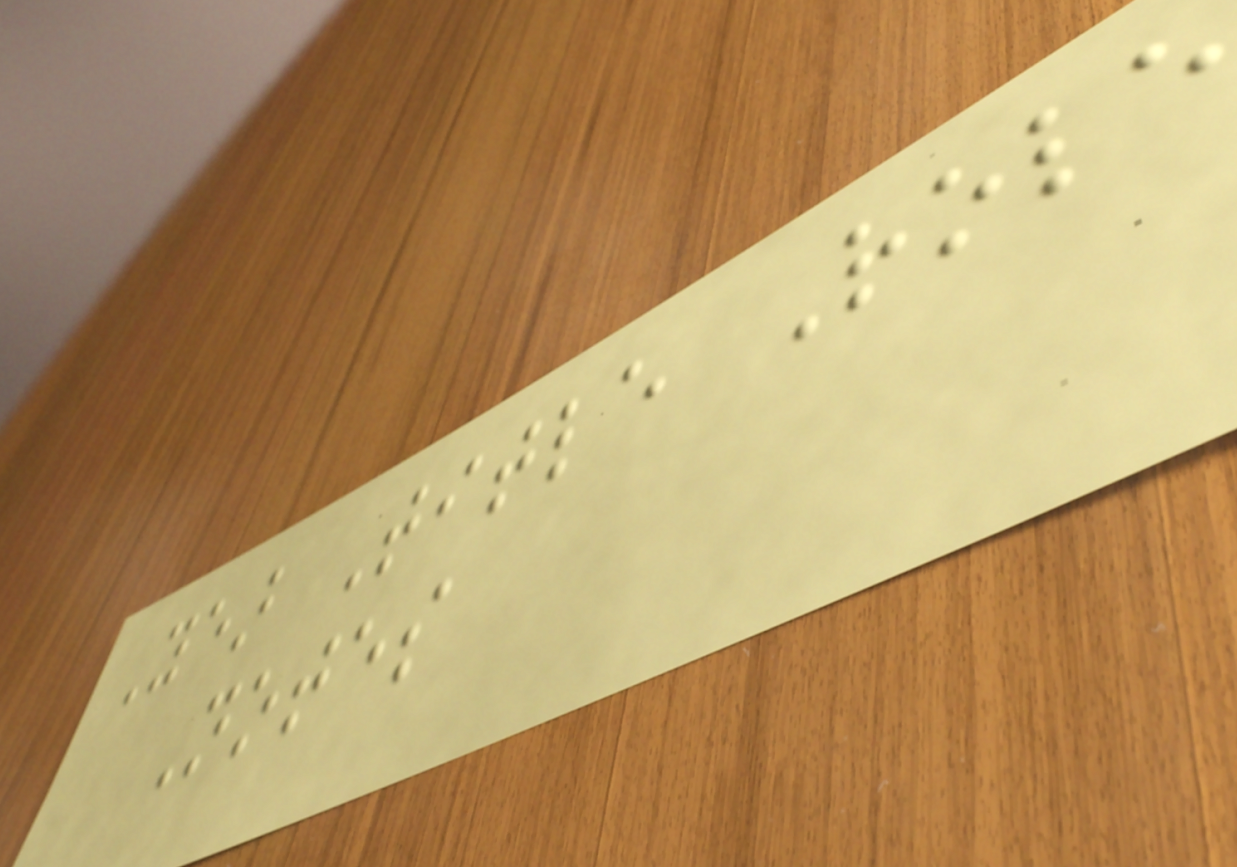Year Title Role
Notes
